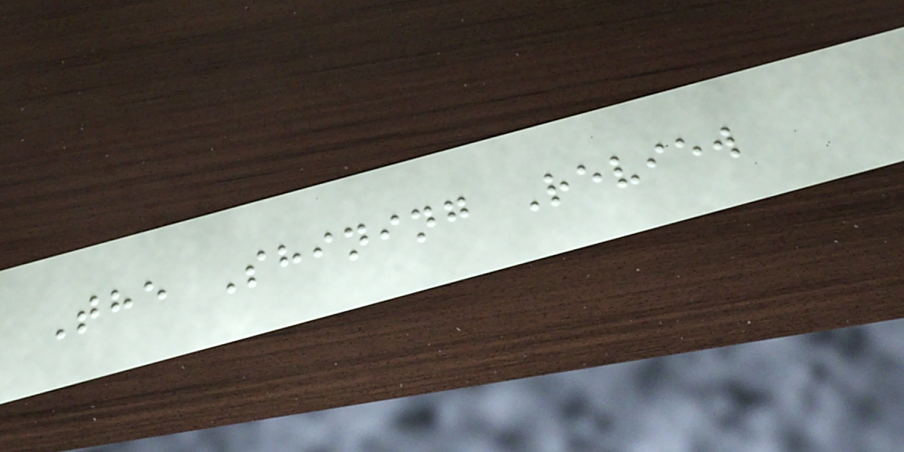The Shining Review
